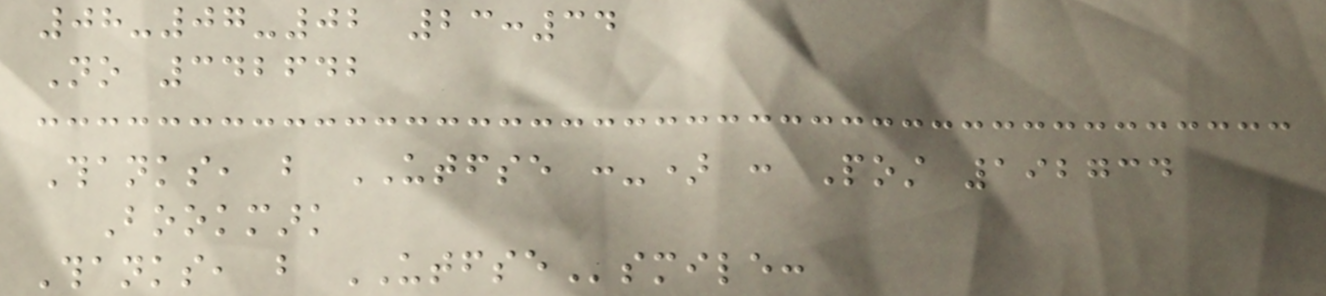08-07-02 23:34
No 342642
Thanks, but UTFSE :-) : Post 192734
Bookmark
Thanks, but UTFSEsmile:
